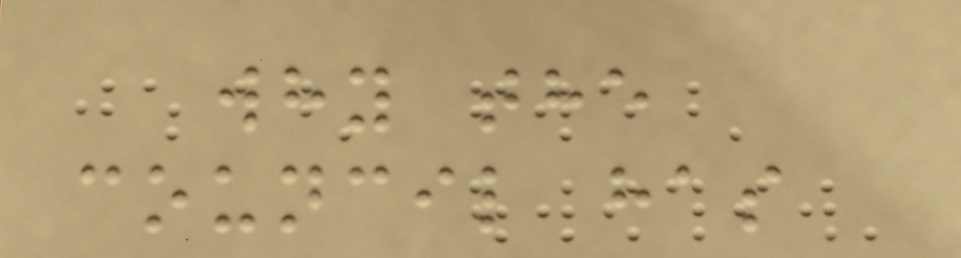why the
council has
